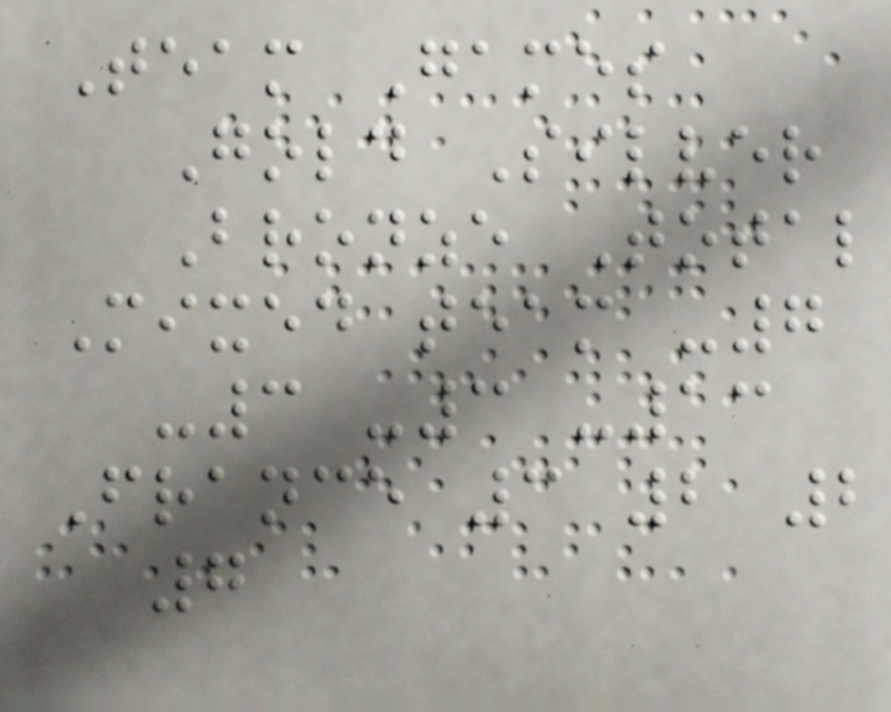Team Games
Gold Silver
Bronze Total
Mixed team -7
-3 -3 -13
France 3 2 2
7
